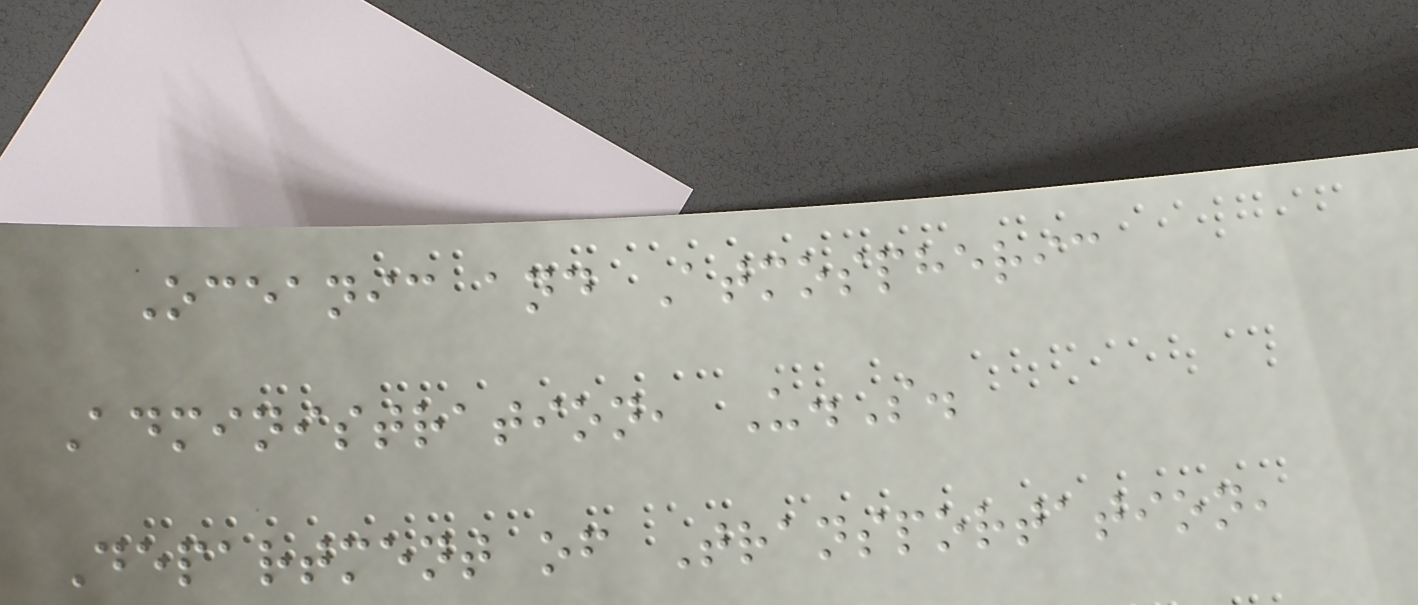Oceanic and Atmospheric
Administration, U.S.
Department of Transportation,
